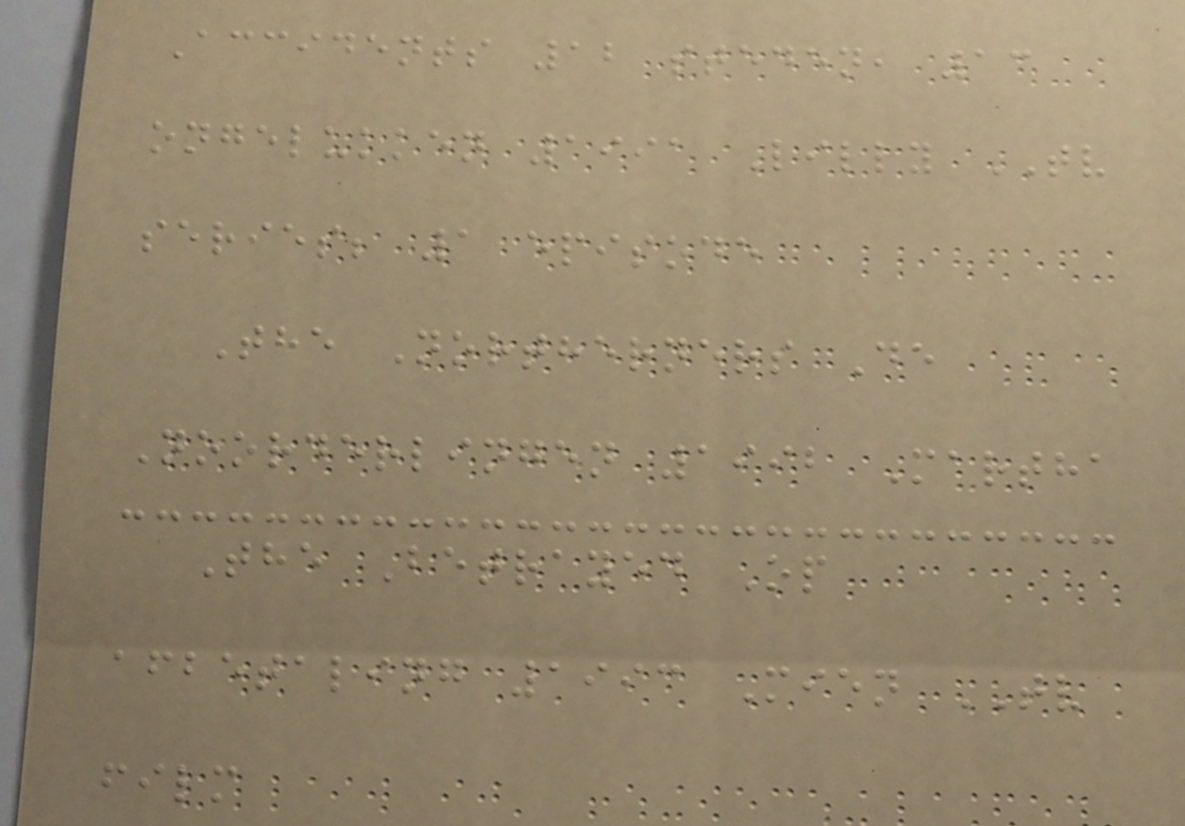Accidents 12 steden, 13
ongelukken 1991 Lilly TV
series; 1 episode
The Northerners De
Noorderlingen 1992 Martha
The Betrayed Op
afbetaling 1993 Mien TV
film
